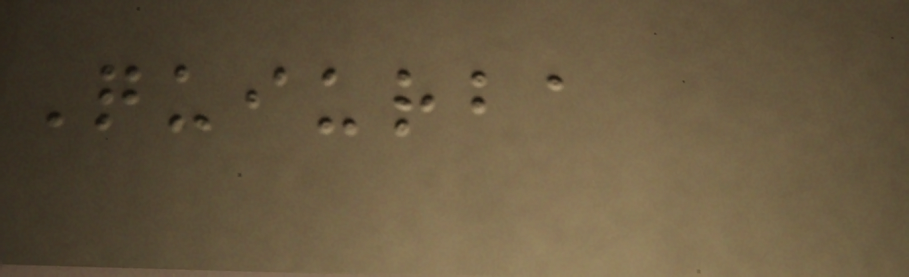Quiurba
